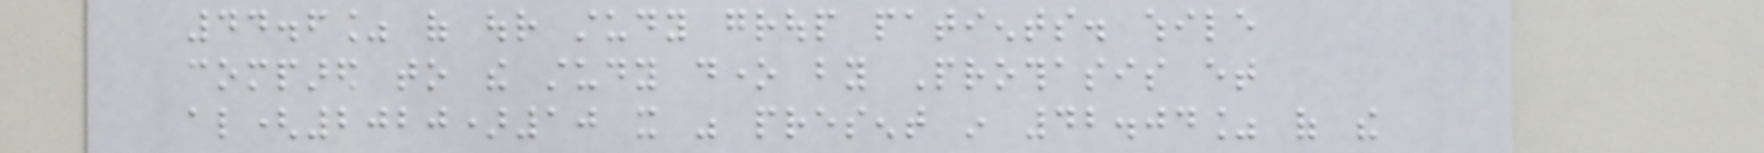44.6% of our study group patients. while
compared to the study done by Prothasis et
al(2020)10 it was present in 42.04% of the
